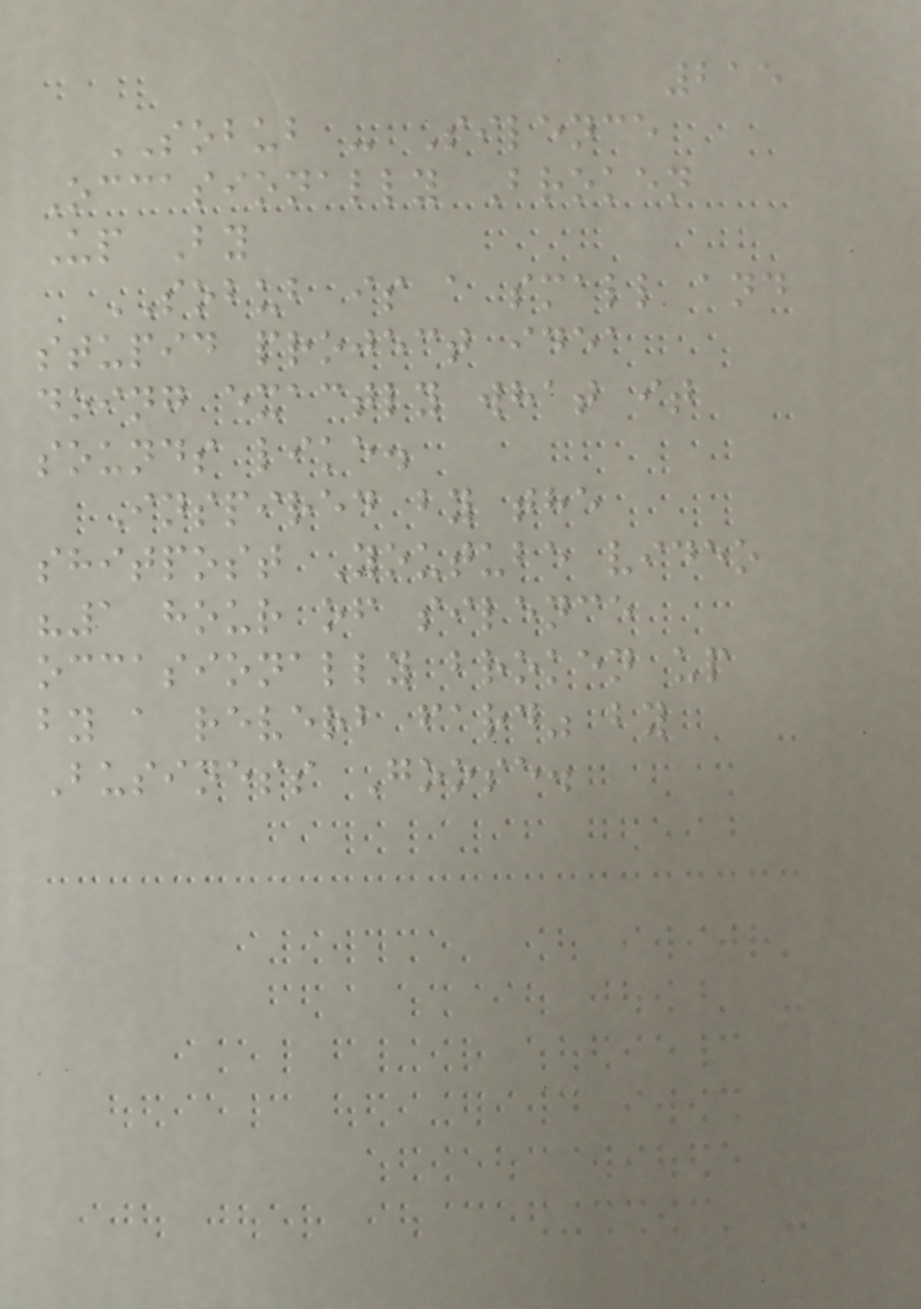215
SOBUB - Silence
Occasionally Broken
Up By
SOBUB is a small and
stupid project idea
doing exactly what it
sounds like.
Inspired by the
shitpost Youtube video
"1 hour of silence
occasionally broken up
by a reverb fard" by
Business Goose.
